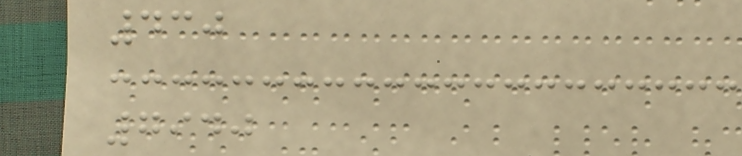430
7940
